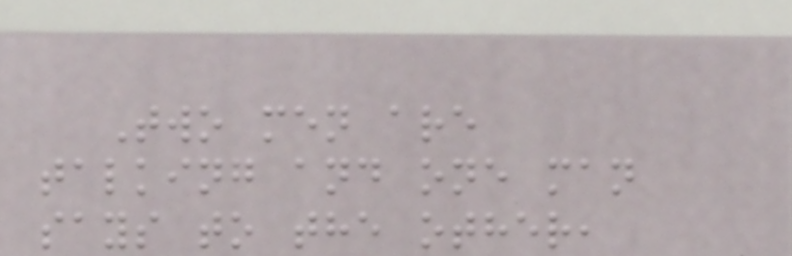Two men are
talking and one man
says to the other,
